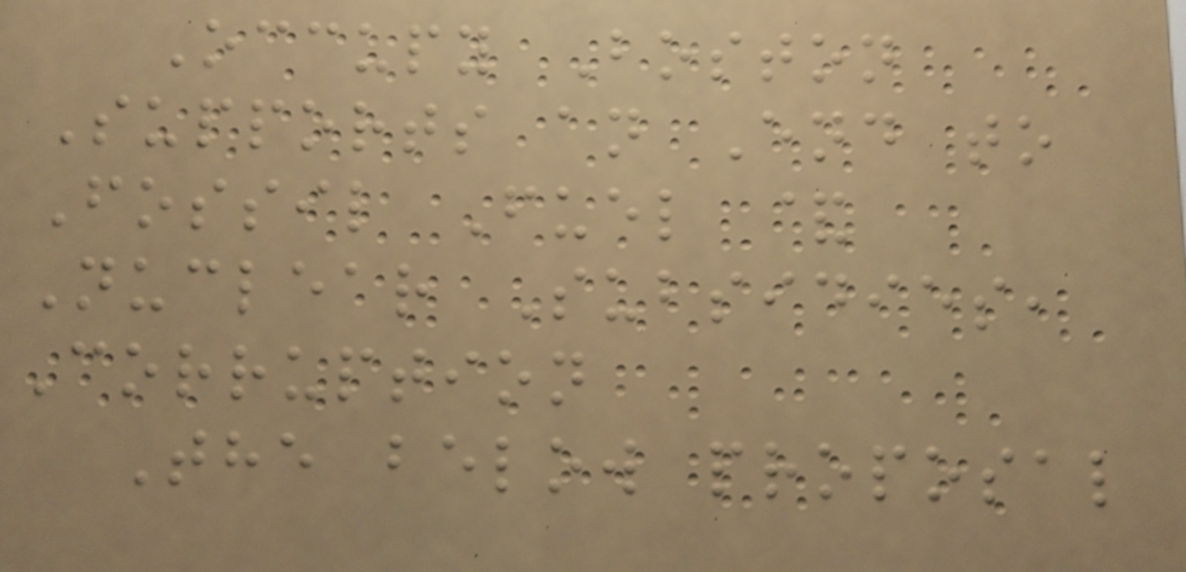Occupy Boston
Supports an End to
Fossil Fuel &
Nuclear Subsidies,
Corruption
The below proposal
